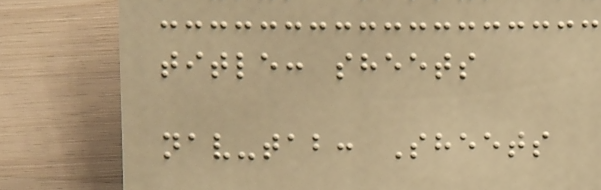title: sheets
nav-tab: Sheets
